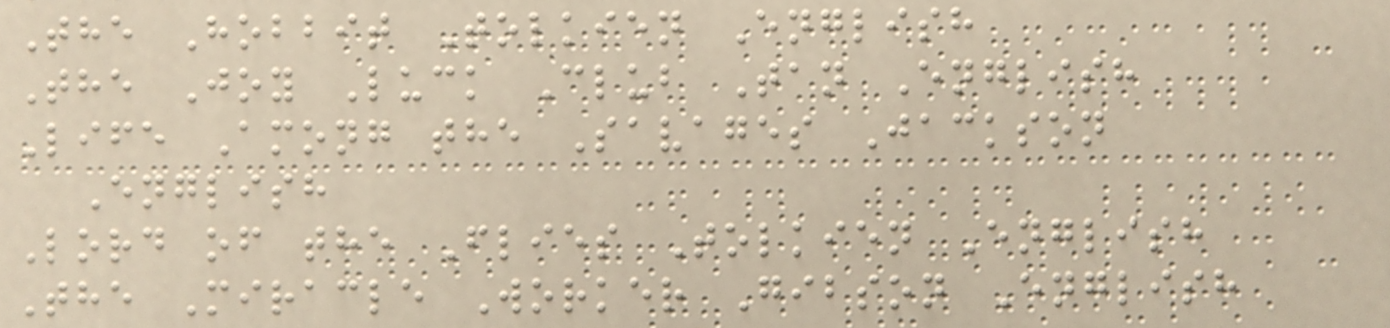The Hobbit Tolkien English
The Joy Luck Club Tan English
Life Among the Savages Jackson
English
Lord of the Flies Tolkien English
The Miracle Worker Gibson English
